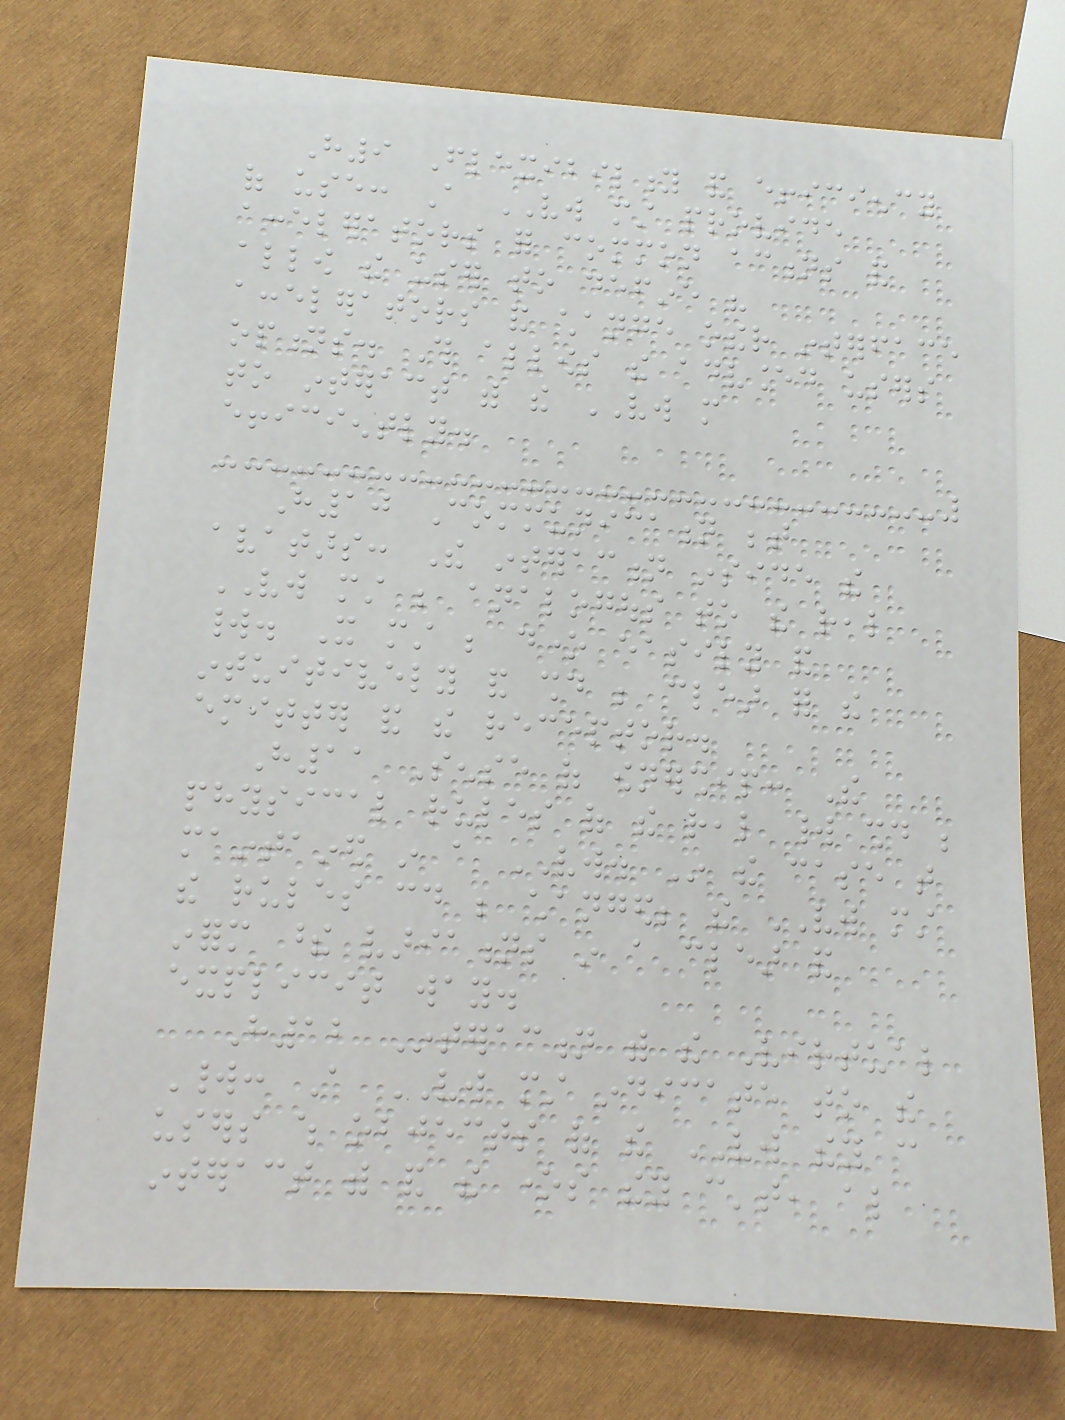H9 Flexibility and efficiency
of use: A VW must provide
accelerators for common actions and
allow the user to define his
accelerators and change other interface
options. This allows the advanced users
to interact with the VW more
efficiently.
H10 Communication between
avatars: The interaction inside the
VW must be analogous to the real
world. It must be done easily and
intuitively and should be clear for the
emitter and the receptor.
H11 Sense of ownership: The
physical rules of the real world should be
maintained in a VW. In the case that
the rules could be changed; the VW must
inform these variations in a clear and
explicit way.
H12 Interaction with the Virtual
World: A VW must indicate to the
users which objects of the VW they can
interact with and the ones they can't, also
